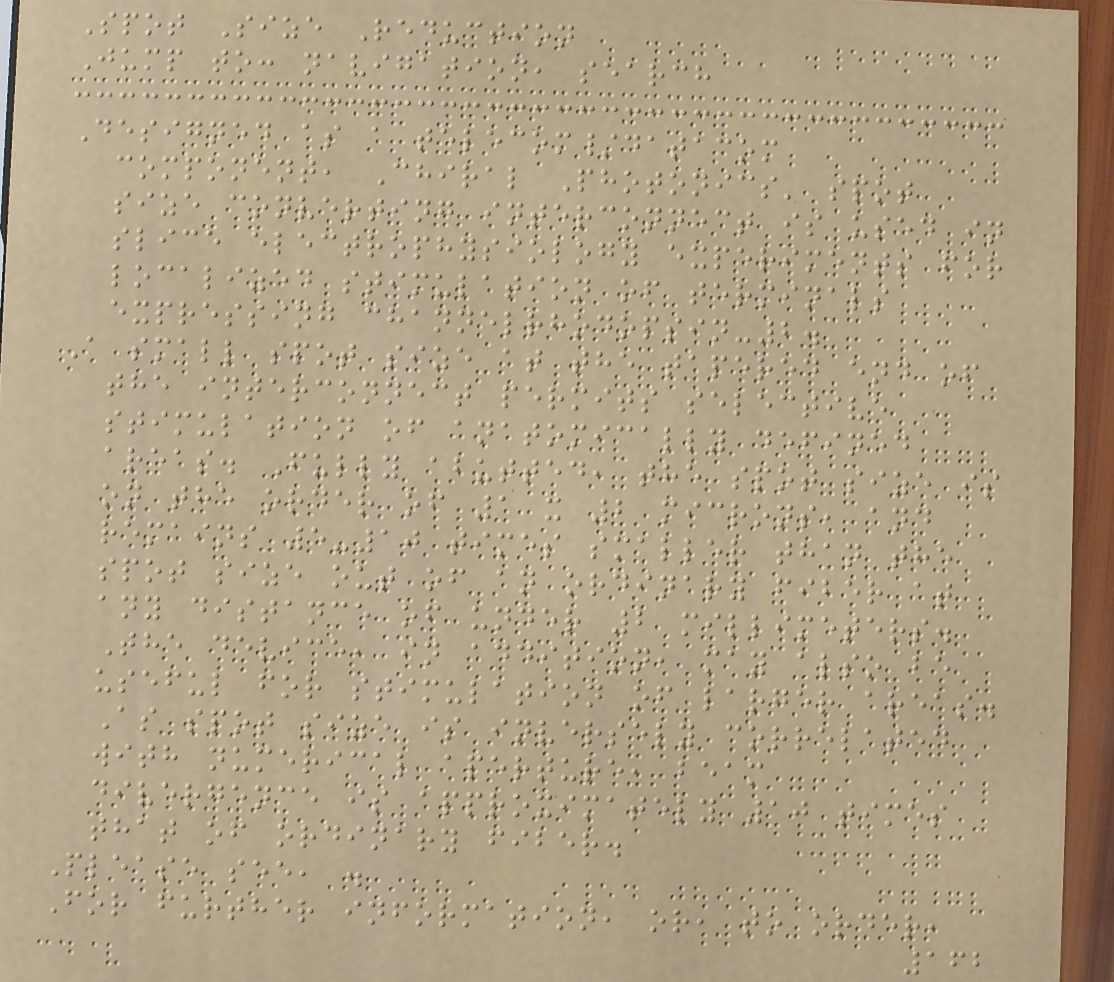Spot Size Reduction
Jump to: navigation, search
Designed as a telecom/datacom
component, Chiral Photonics' spot
size converting interconnect is used in
slice electrophysiology experiments for
localized stimulation of terminals
expressing channelrhodopsin-2.
A small spot size at the tapered end of
the interconnect permits selective
stimulation of anatomically defined
areas. Fully abutted, the spot size is
on the order of 1 x 2 microns, and
remains 5-10 times smaller than the
spot size out of an ordinary fiber at
any distance of under 2 millimeters.
The device, in addition, may also be
useful for stimulation of larger areas.
As spot size is inversely correlated
with numerical aperture, beam
divergence is approximately 10 times
that of ordinary fiber.
Please see, .
For further information, or, to order,
162
